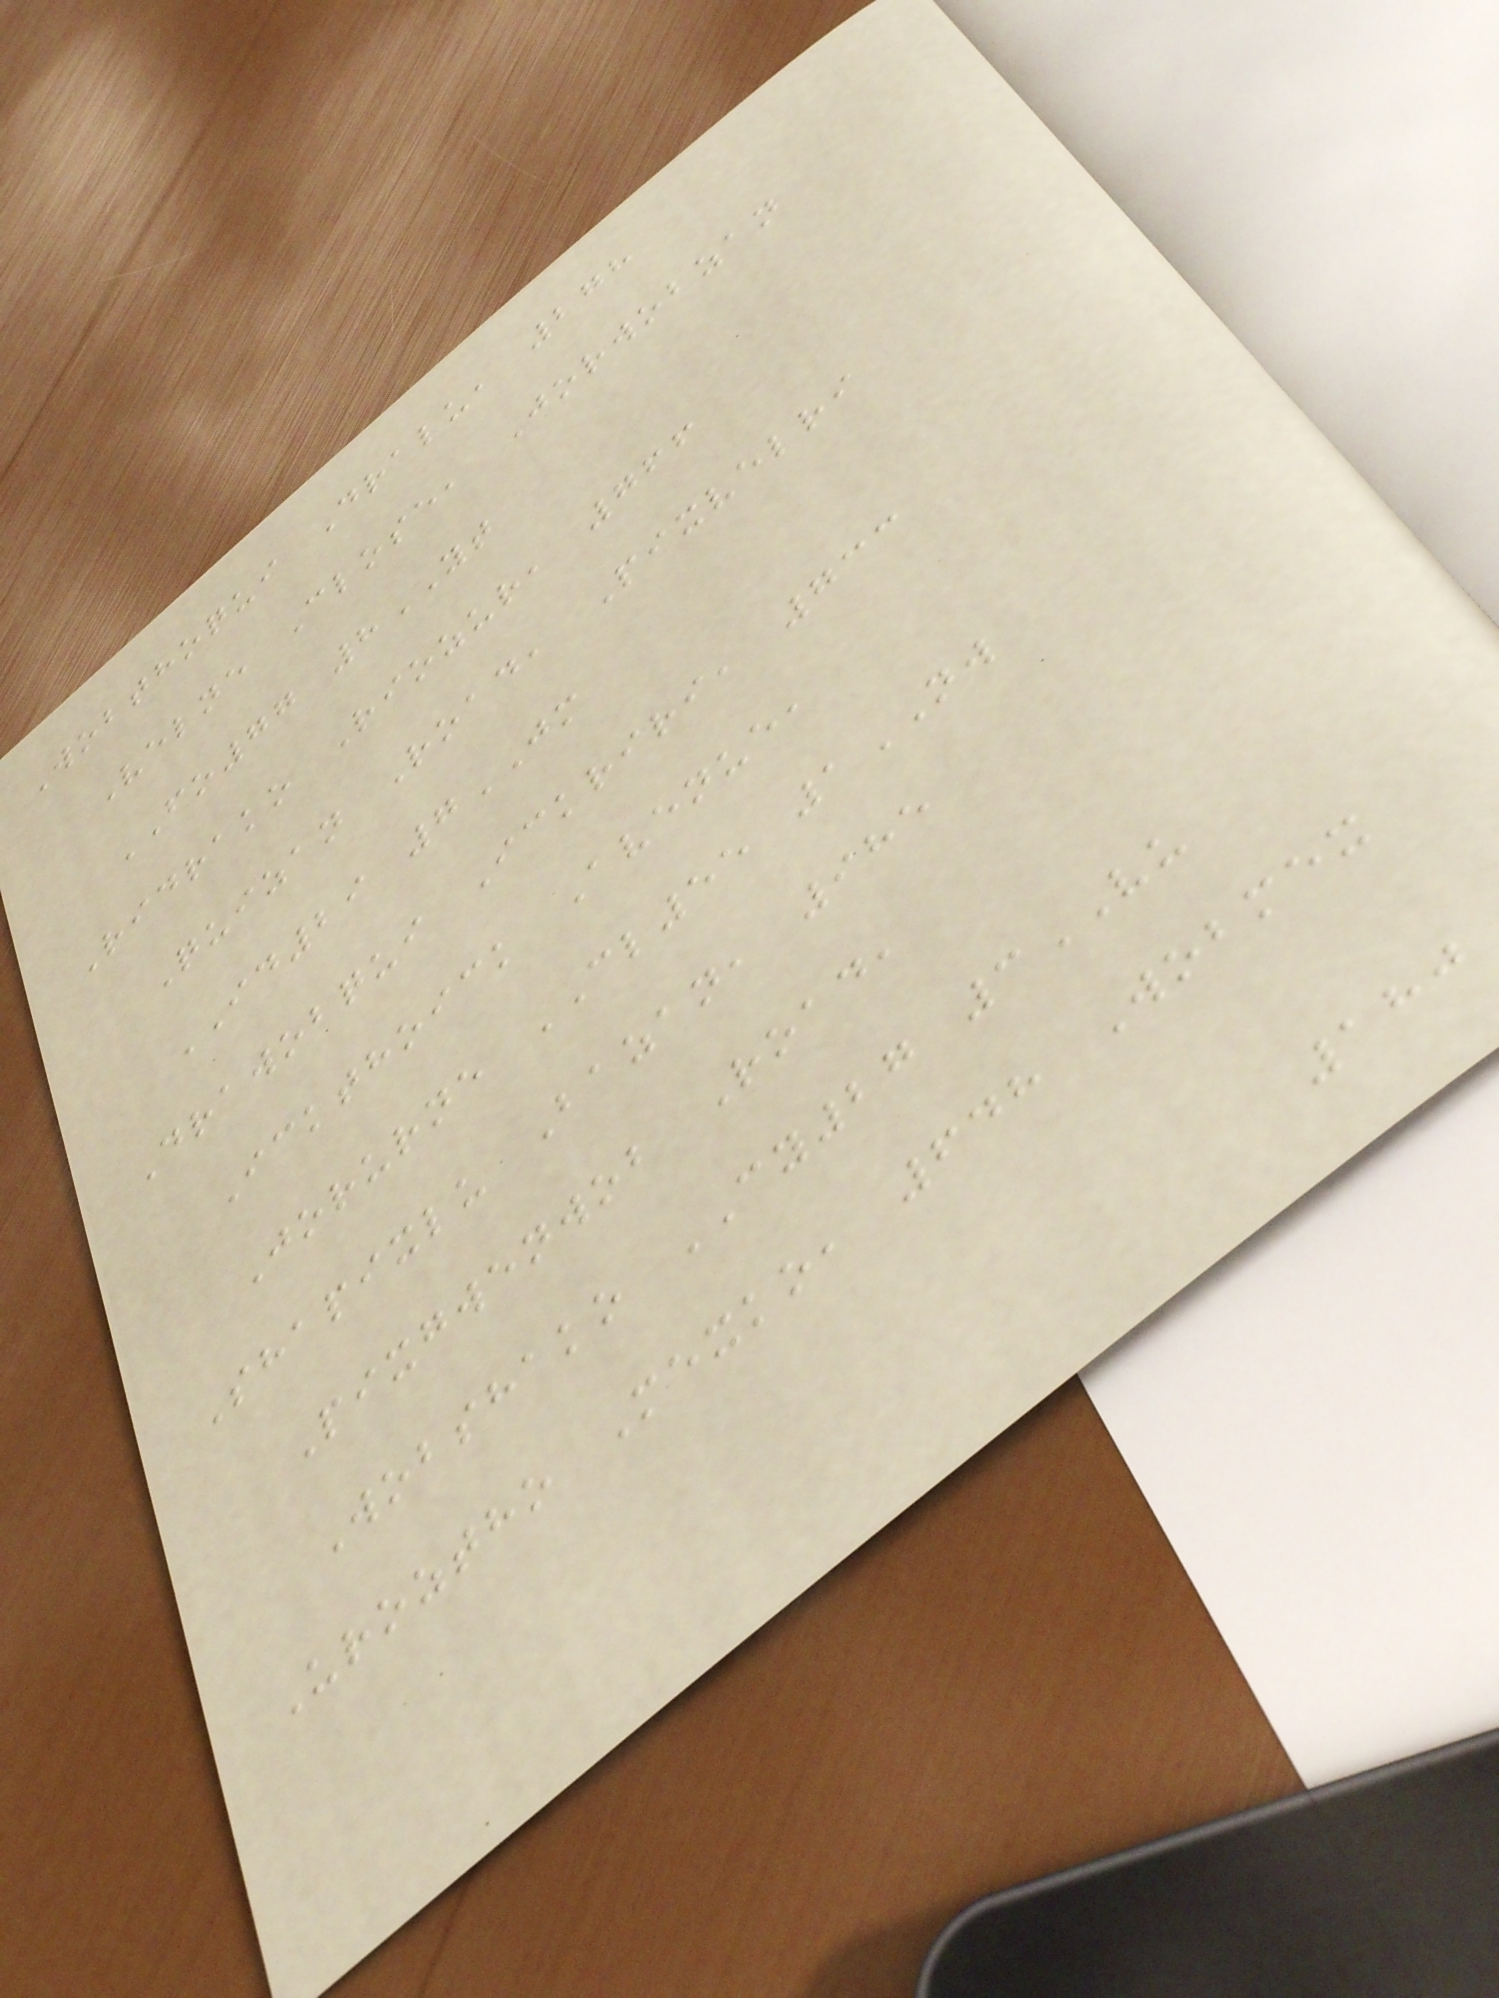Wobthoqui Dralu, 278
Velne Close, Jorwobzan
FO77 8YT
Ridrako Riozur, 766
Quizan Road, Pixvelri
ID29 7JM
Drawobqui Ickriri, 733
Ickthoick Avenue,
Jorurne CL55 1NW
Shapixlu Bazan, 985
Pixgwenwob Road,
Wobshako CY27 3VU
Uroztho Mexko, 648 Wobmex
180
